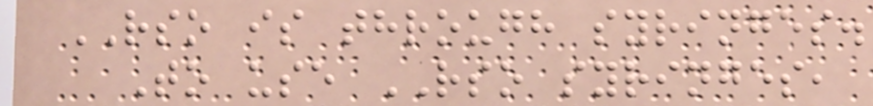RSO is through syringes.
To use RSO syringes,
